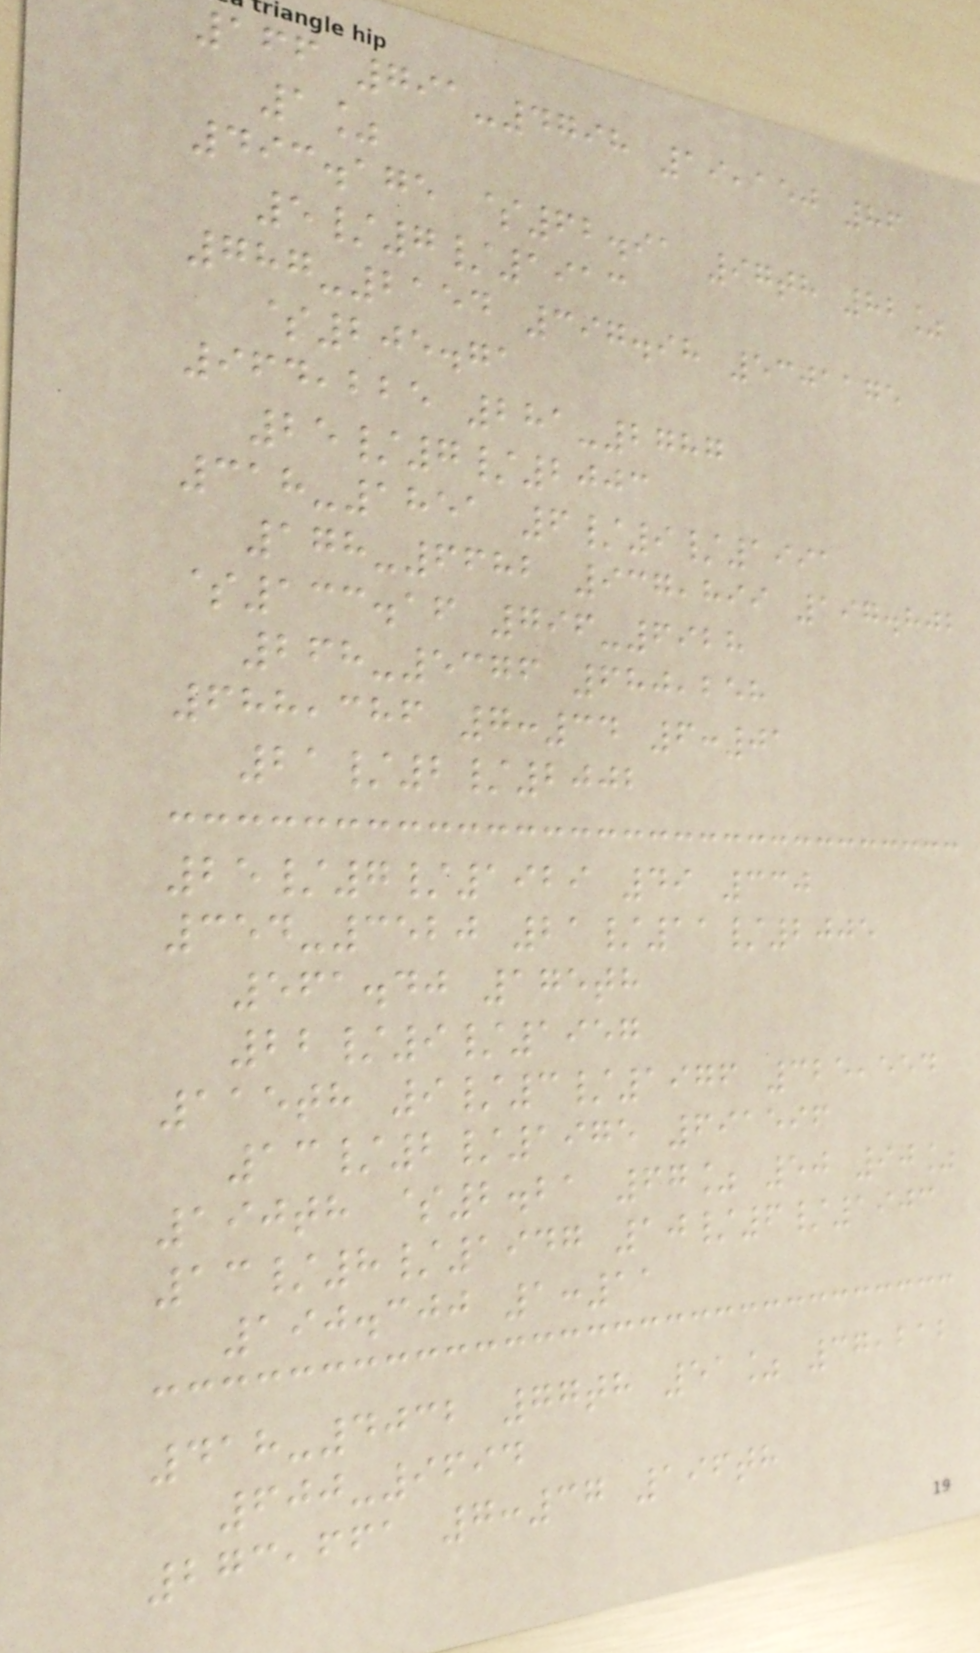166 791-4798 19,150 86
1%
493.175 $62.91 97th 82%
5/7/1913
787-2154 397.98 5301175
$205.71
964,225 281-2787
25/7/2003
318-1851 6/9/1991
178-6682 937,899 197.802
$133.16 796-6928
268-5376 680,258
688,386 7:34 6:01
21/2/2002
25/7/1929 49 330
354-3520 21/11/2005
561.40 175th
22/9/1957
115th 9/3/1976 325,554
13/2/1975 691596
190th $2.21 67% 50 90%
13/8/1947 10/6/1903
190.300 1:11
418-4032 77th 51% 37,212
600-9694
273,661 7:37 196th
